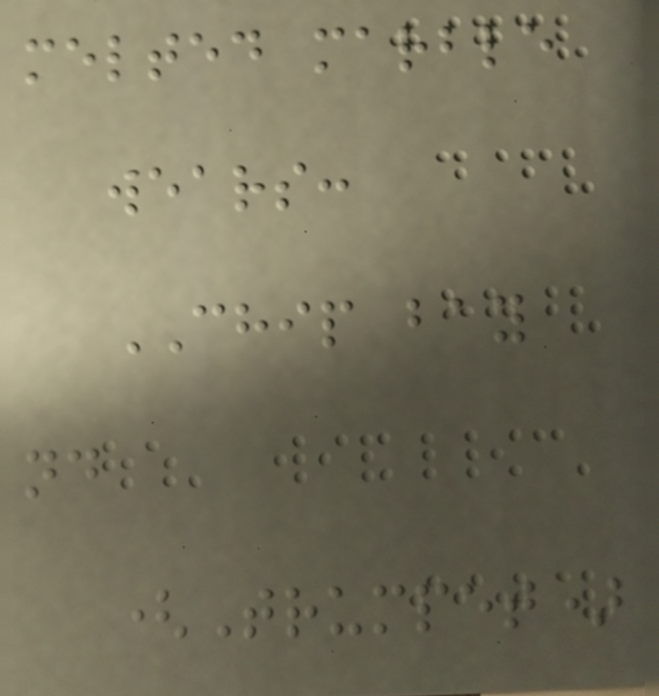melted marble
wears:
CHIP bay
nd
(Trumpet)
